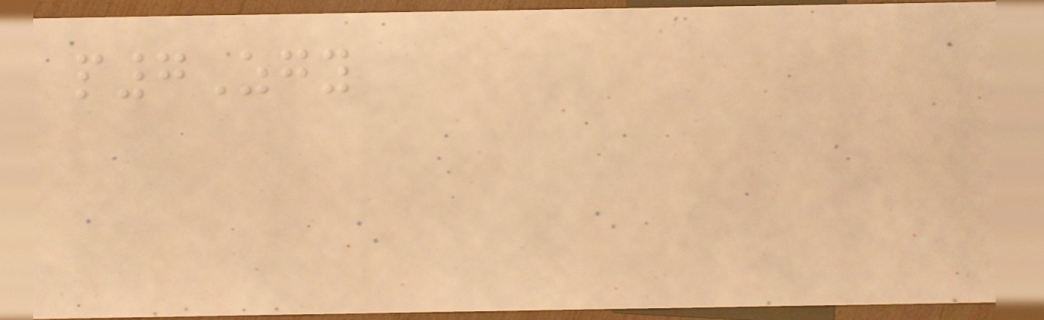p7Zgy
